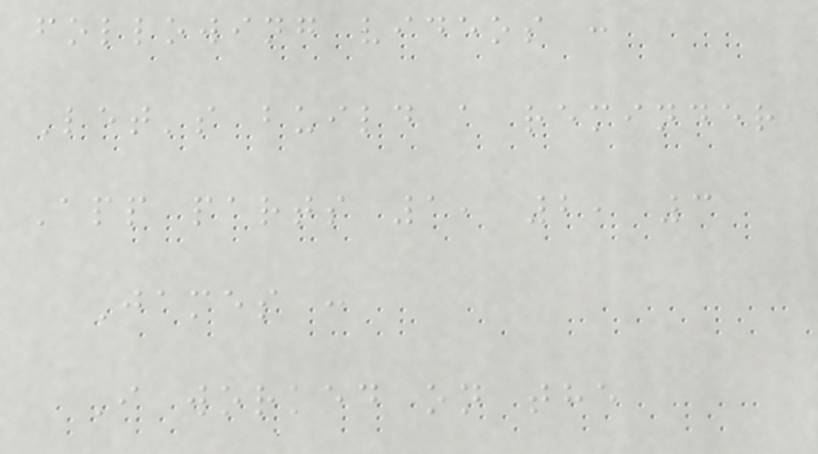following videos :
Let's build a reminder
App parts 1, 2, 3
James :
I worked on the
